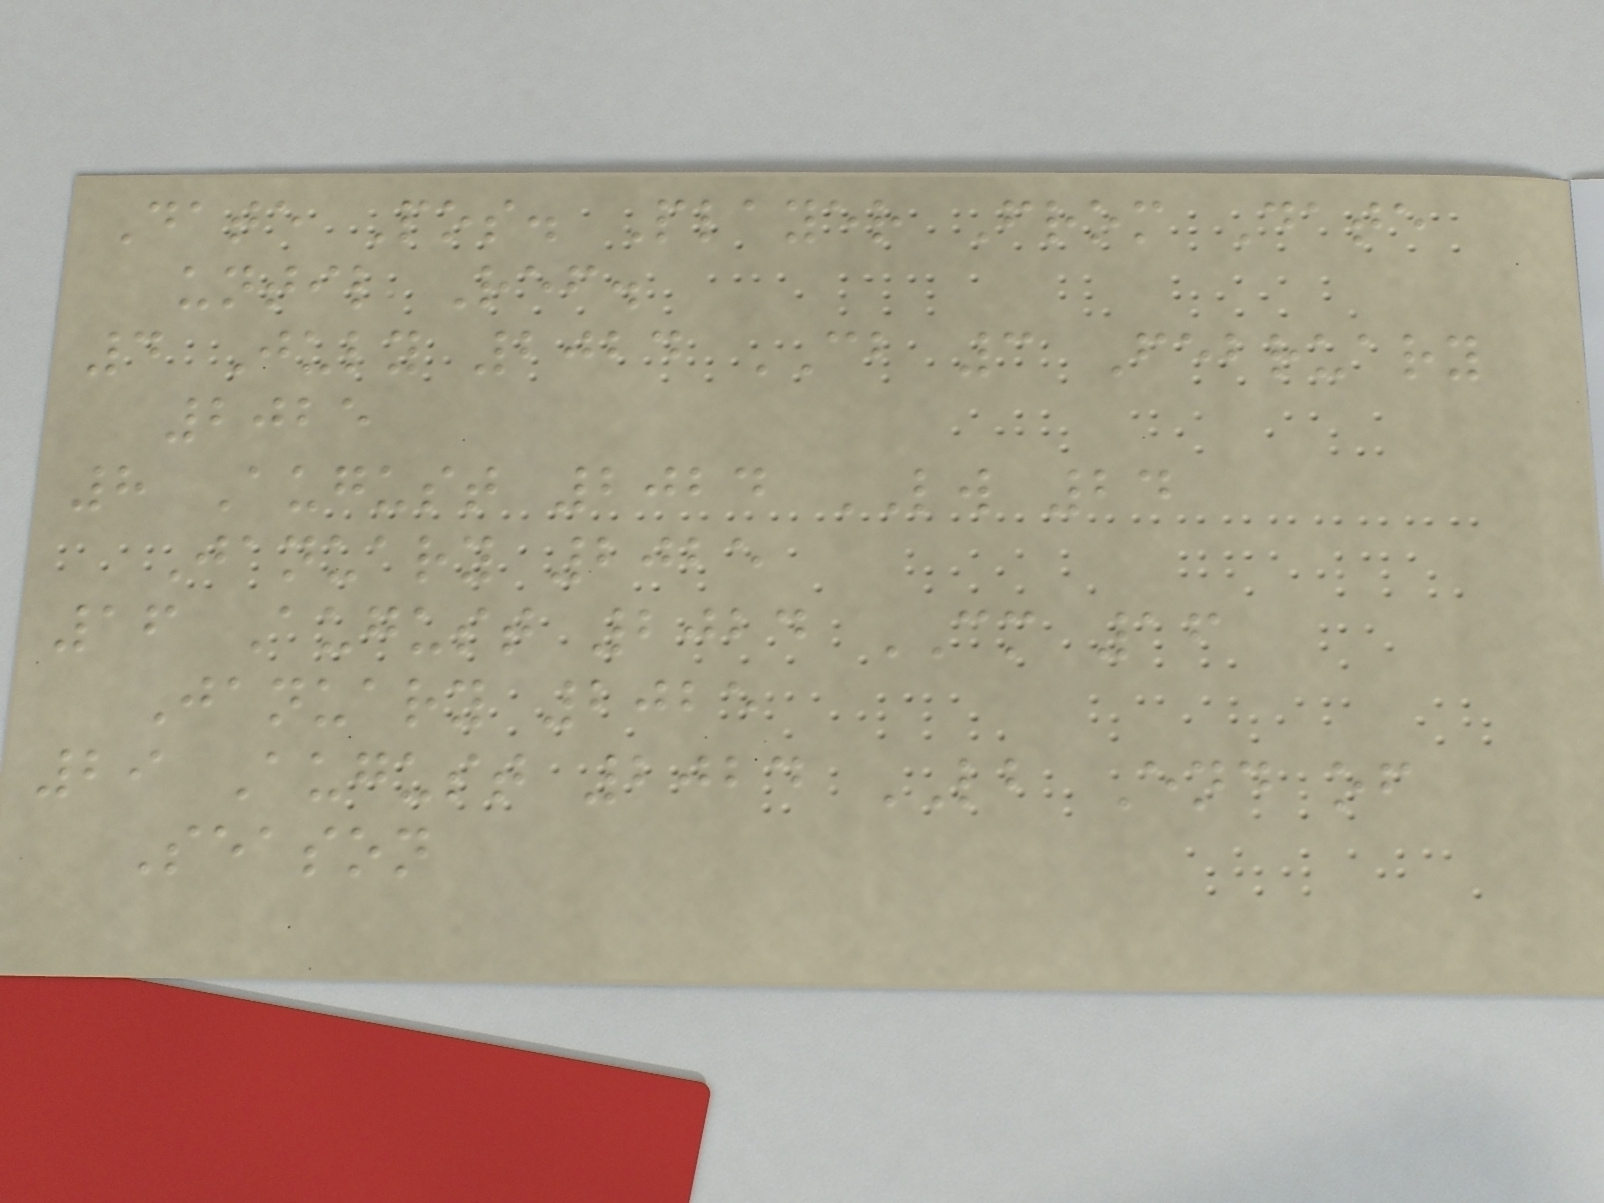Date Pos. Player From Date
until Ref.
4 July 2024 CB 3 February
2025
8 August 2024 LW 24
January 2025
16 August 2024 CM 16
January 2025
29 August 2024 LB End of
Season
